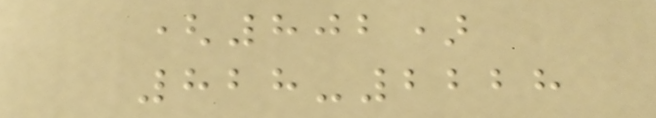(802)
828-2228
